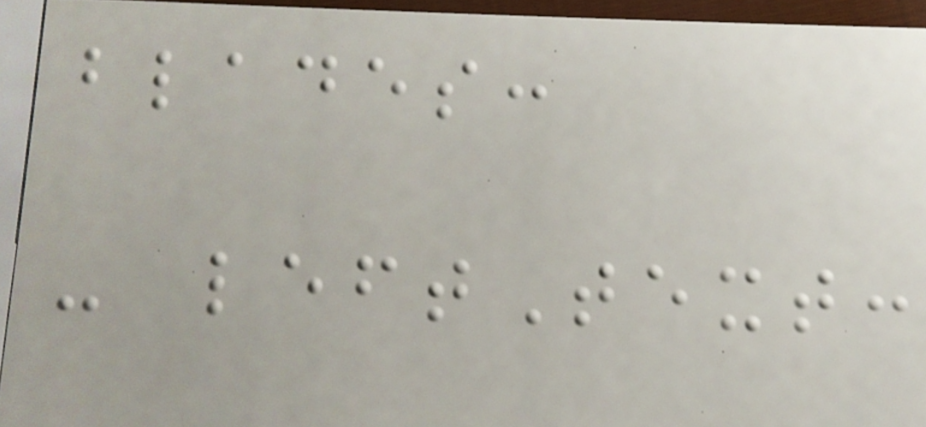blades:
- leftText:
